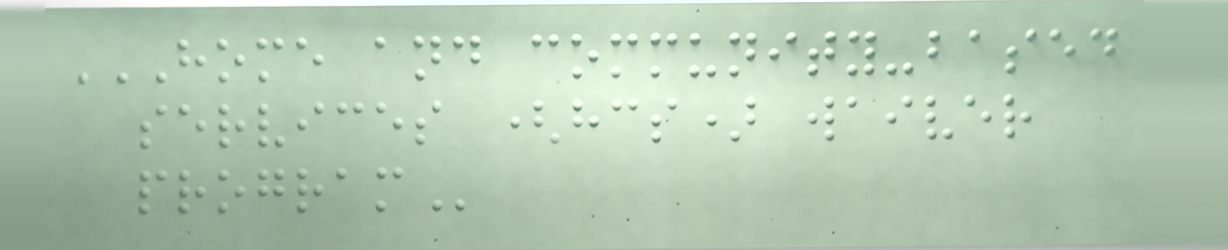HOME AND COMMUNITY-BASED
SERVICES (HCS) WAIVER
PROGRAM
